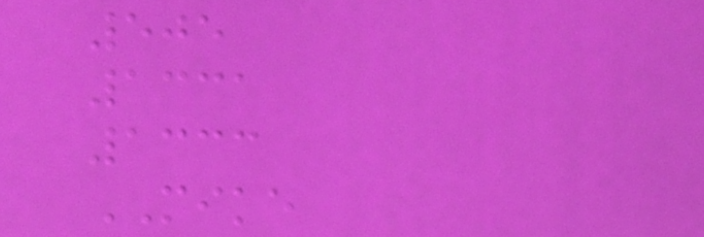505
1331
1333
MIKE
